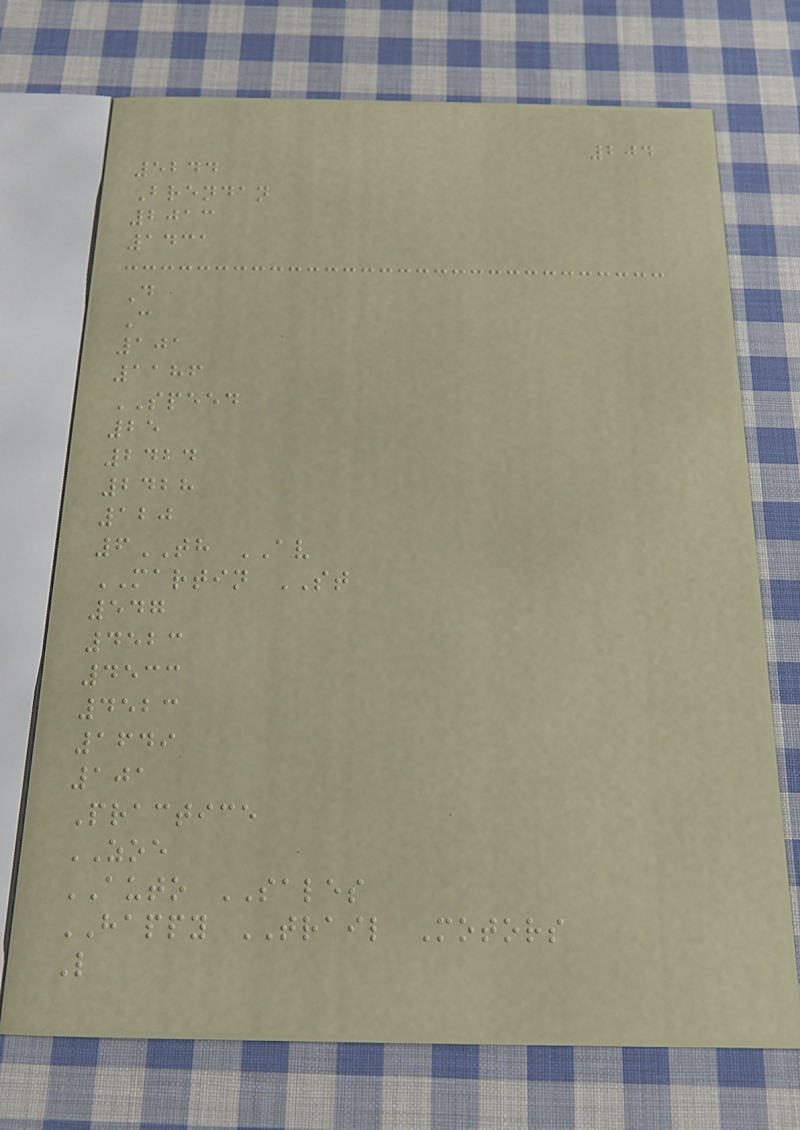204
5244
Brendan
2013
1431
D
C
101
1186
SPEED
25
2424
2428
120
6TH AV
MARTIN ST
547
4523
4533
4523
1649
101
Practice
ZOE
AUTO SALES
HAPPY TRAIL Motors
L
